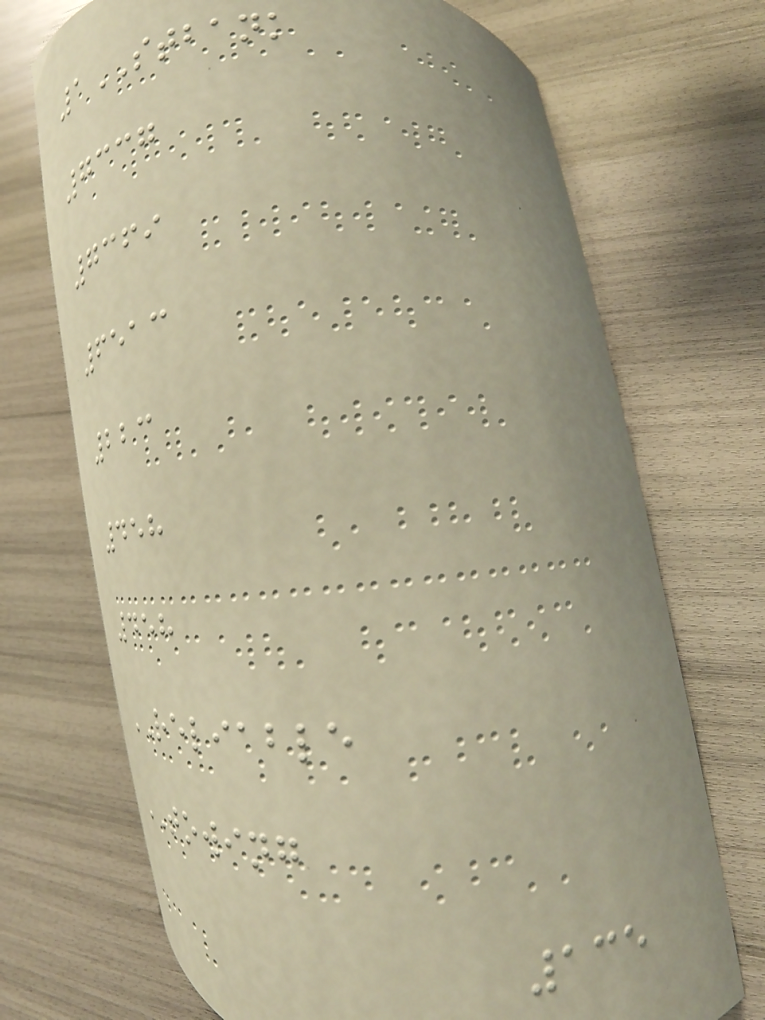1STBANK
7337
7369
6513
223
458
458
RELIABLE
TOWING
135
